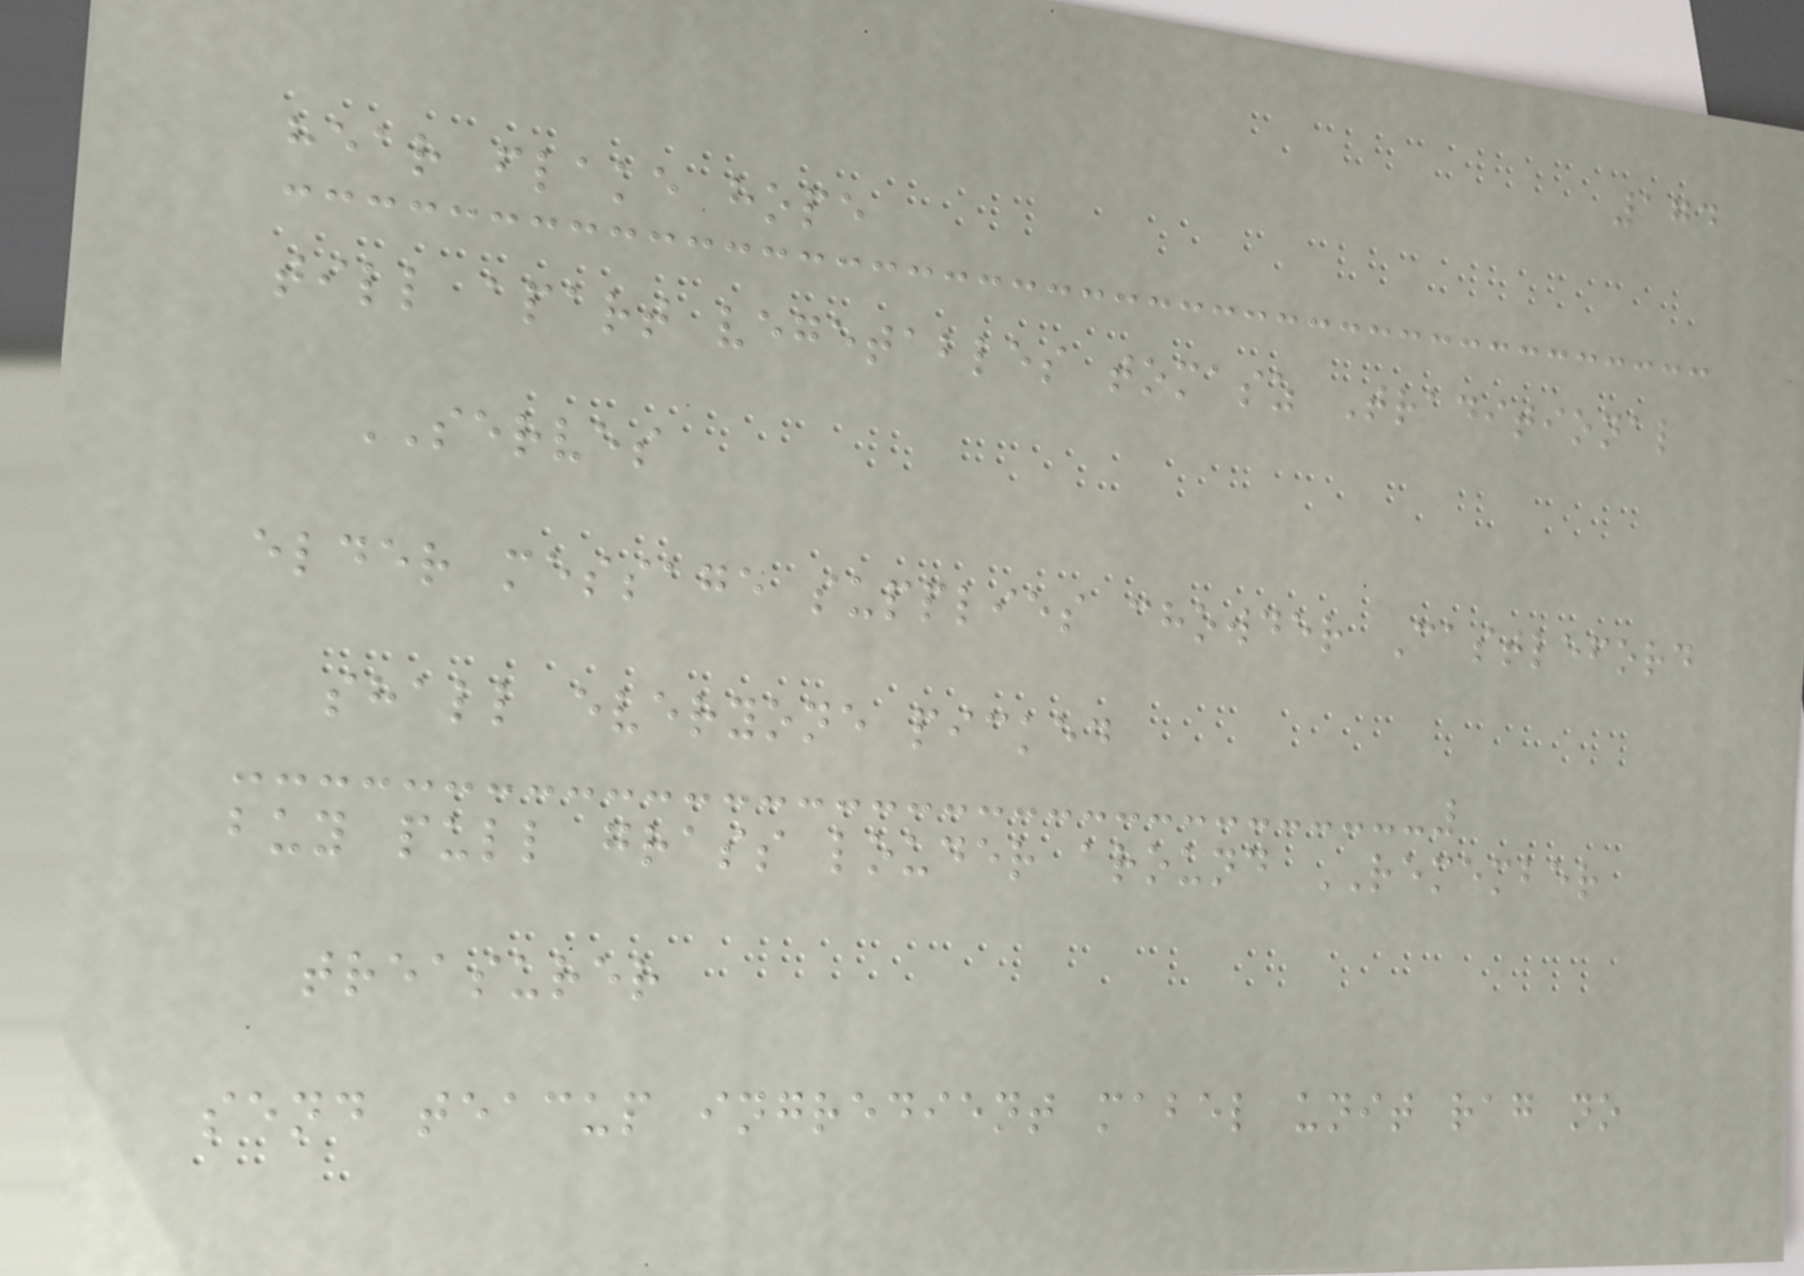174
hear flake hope
till apart vegetables tomasz Traditional
SERVES
elder message supplies chowder Castleford
shall everyone picked
buy pull grass louder around REMEMBER
treasurer
send teacup ingredient mabel unit rag no
